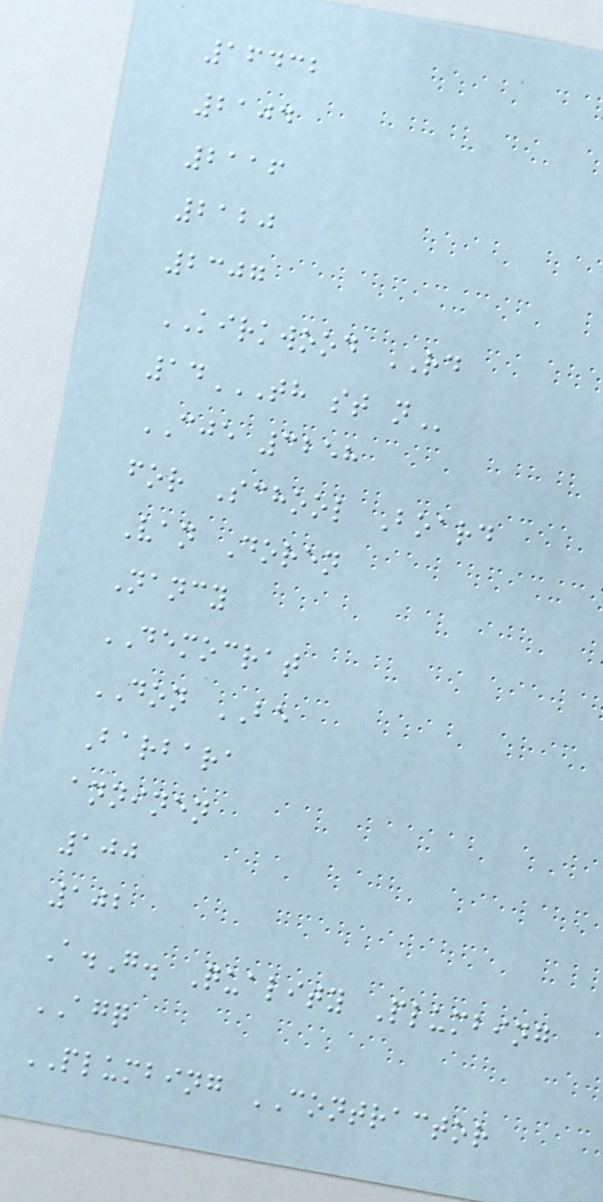16432
2104
2116
2120
2307
KIRKWOOD RD
14TH ST N
CJE 3258
for School Board
Van Doren
Nancy
DEMOCRAT
DON BE
Barbara
anninen
100
102
A.G. Quality Plumbing
AGQ
PLUMBING CONTRACTOR
